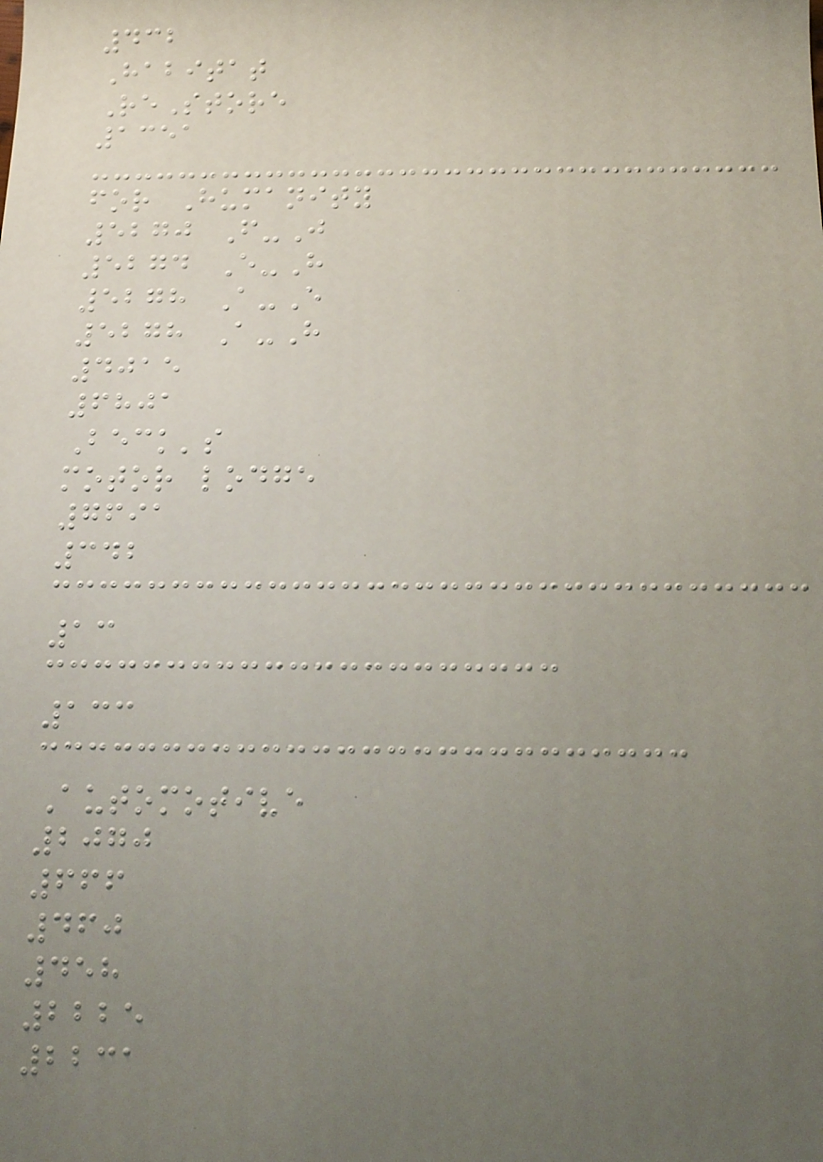432
Habitat
ReStore
1351
for Humanity
5270 F-J
5274 E-H
5278 A-E
5278 A-H
4015
6801
Beck's
motor lodge
7691
342
13
133
Automotive
2070
666
460
458
2225
2231
